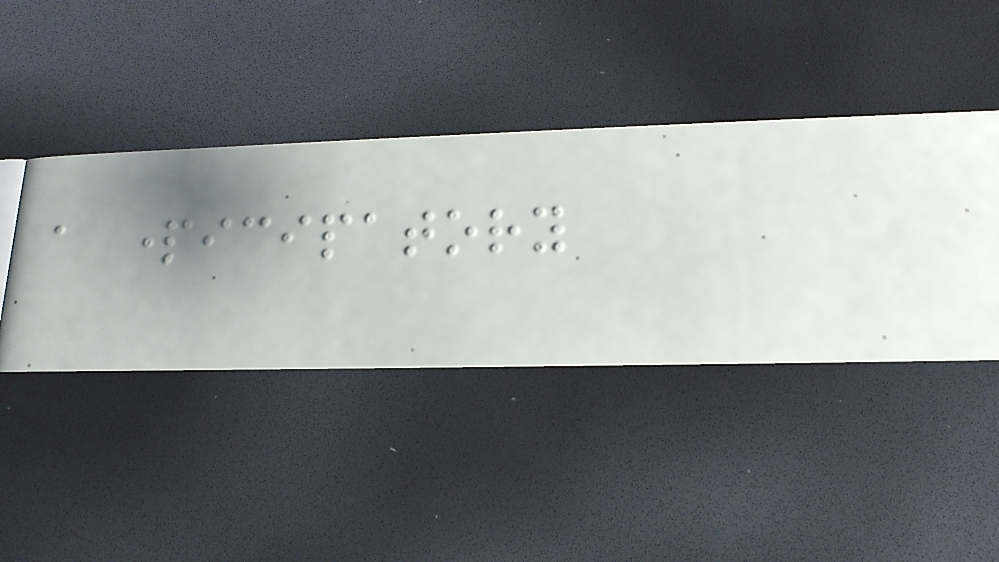a participatory
